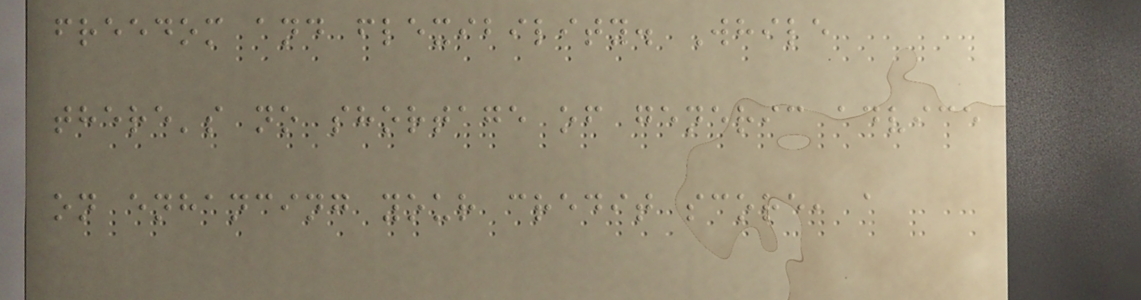freedom and flexibility. While
there's no shortage of generic advice
on enhancing your credit score, a
